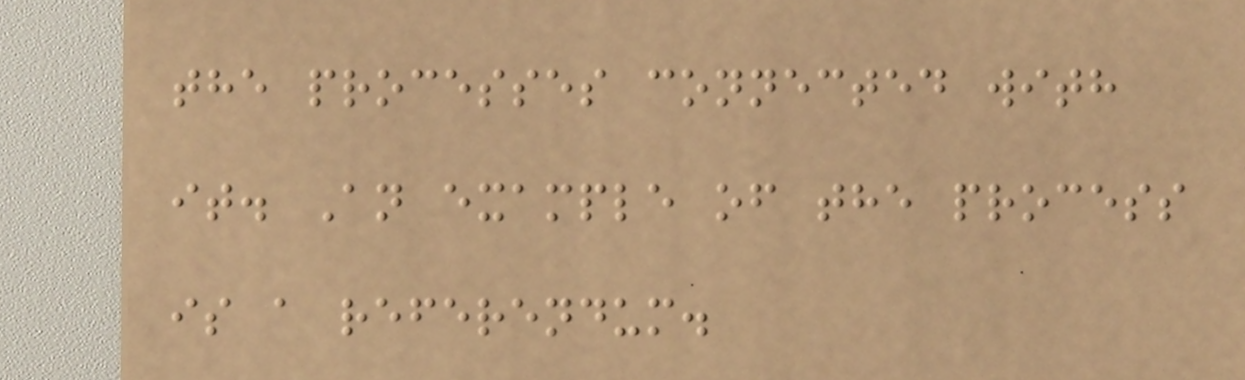the processes connected with
it. An example of the process
is a referendum.
